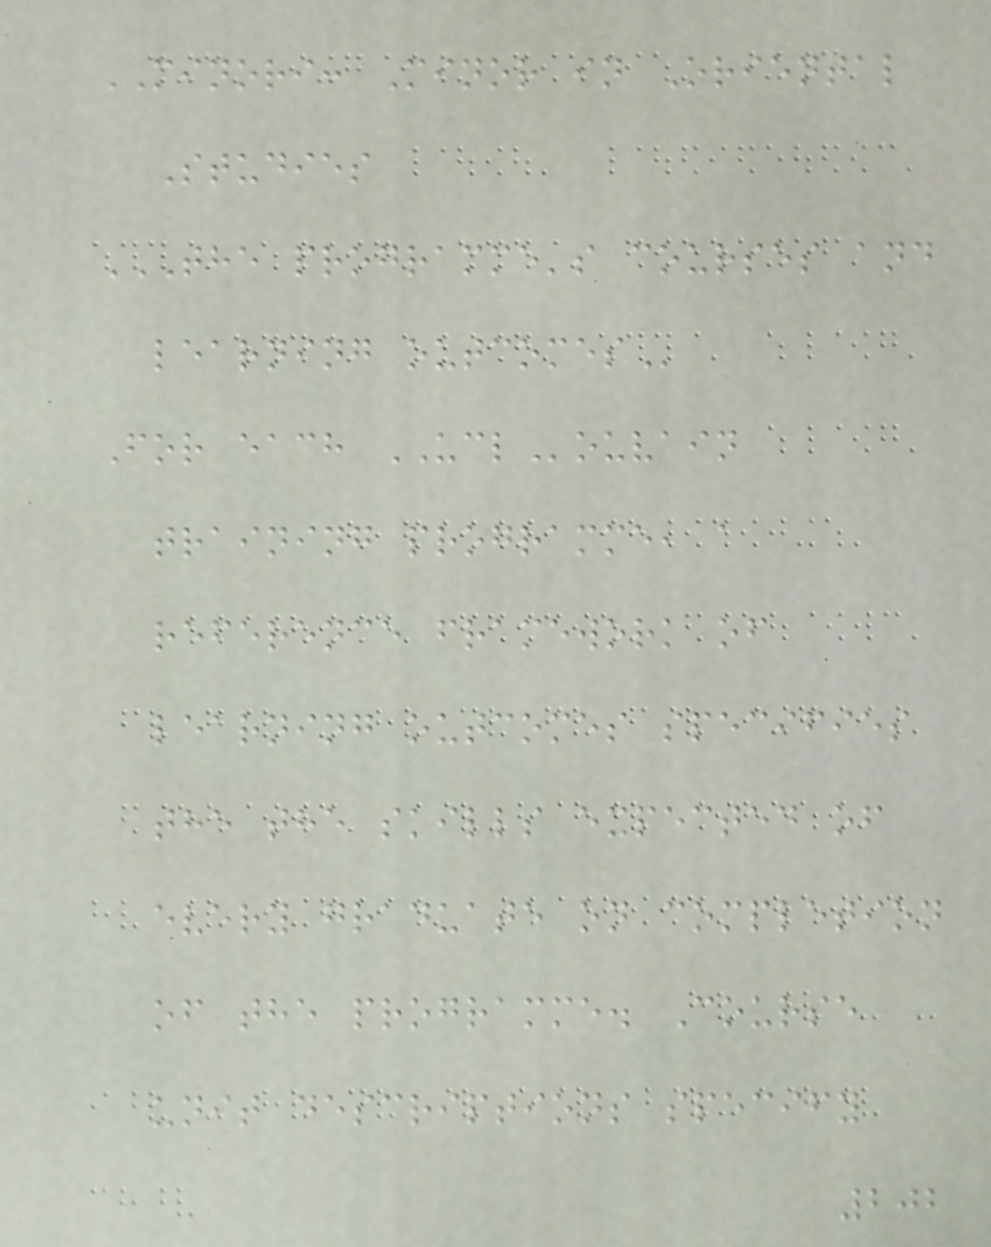MINORI: Minor in Oriental
Studies
THE PROGRAMME'S COURSES AND
LEARNING OUTCOMES
For each UCLouvain
training programme, a
reference framework of
learning outcomes specifies
the the skills expected of
every graduate on completion
of the programme. Course
unit descriptions specify
202
